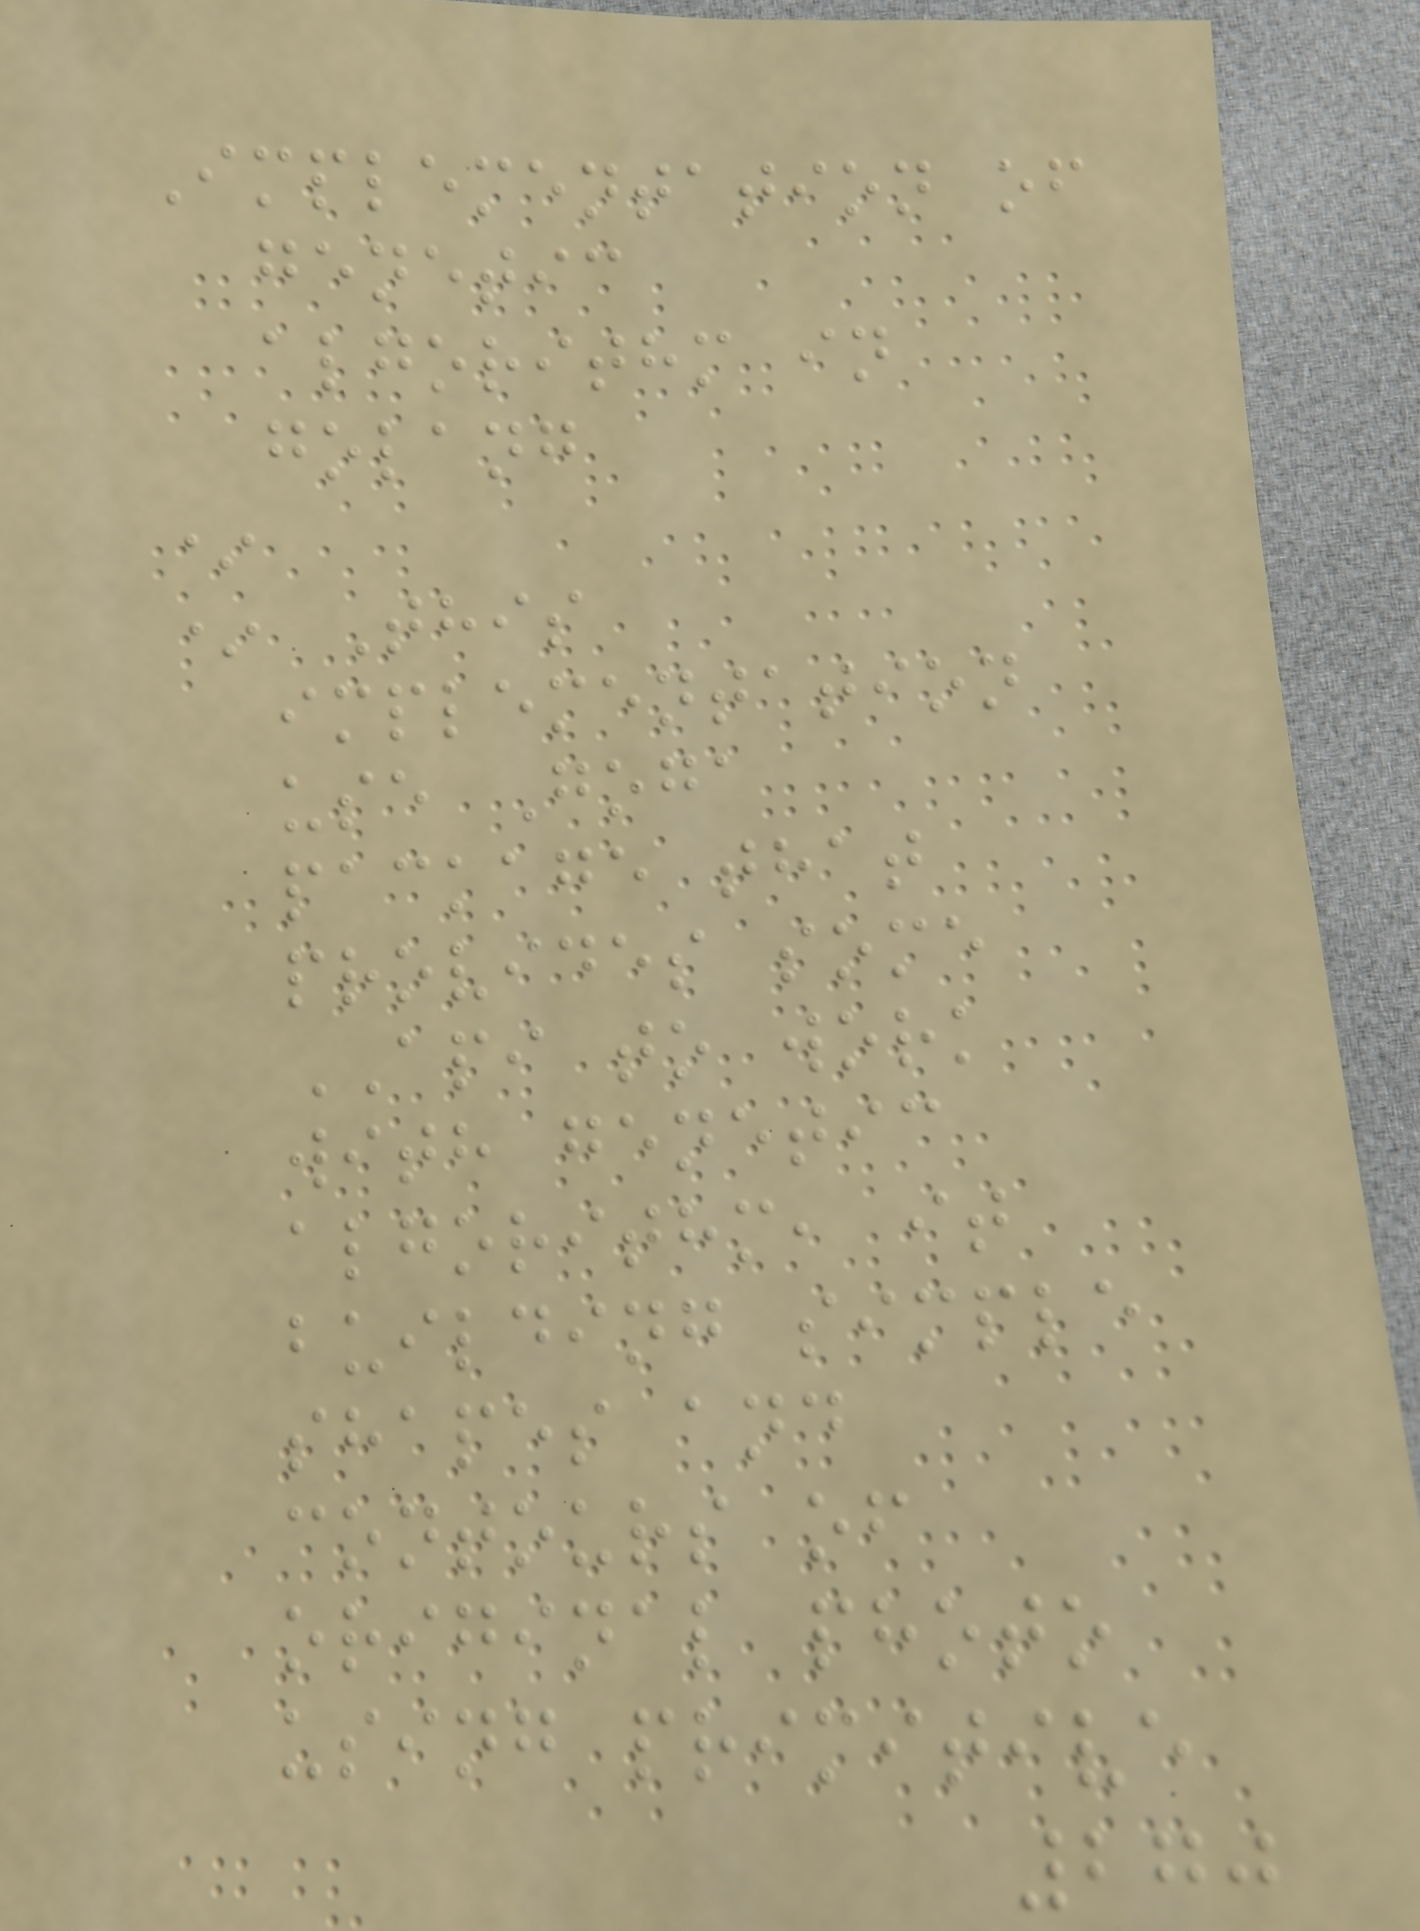Implementation of
genetic
algorithm in
golang
*
* This
implementation
use Goga
package that
provides some
API to work
with genetic
algorithm, it
building simple
shapes and
contours of
original photo
using primitive
270
